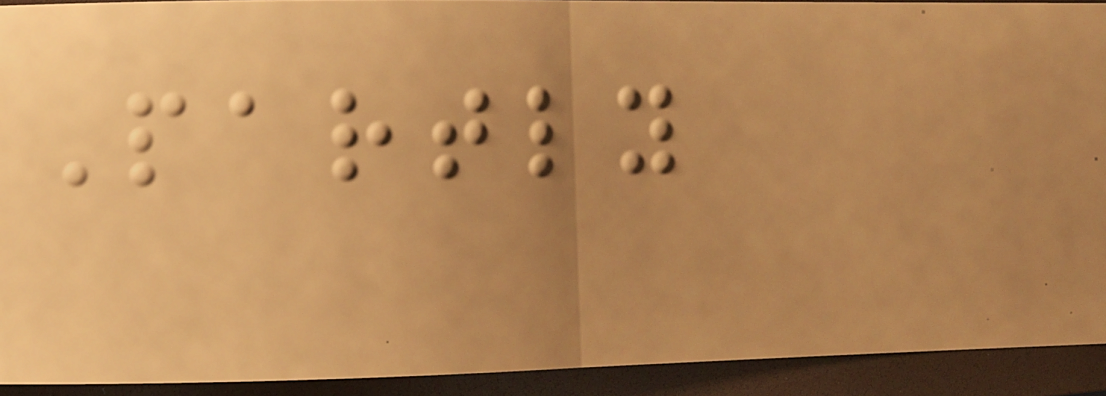Partly
